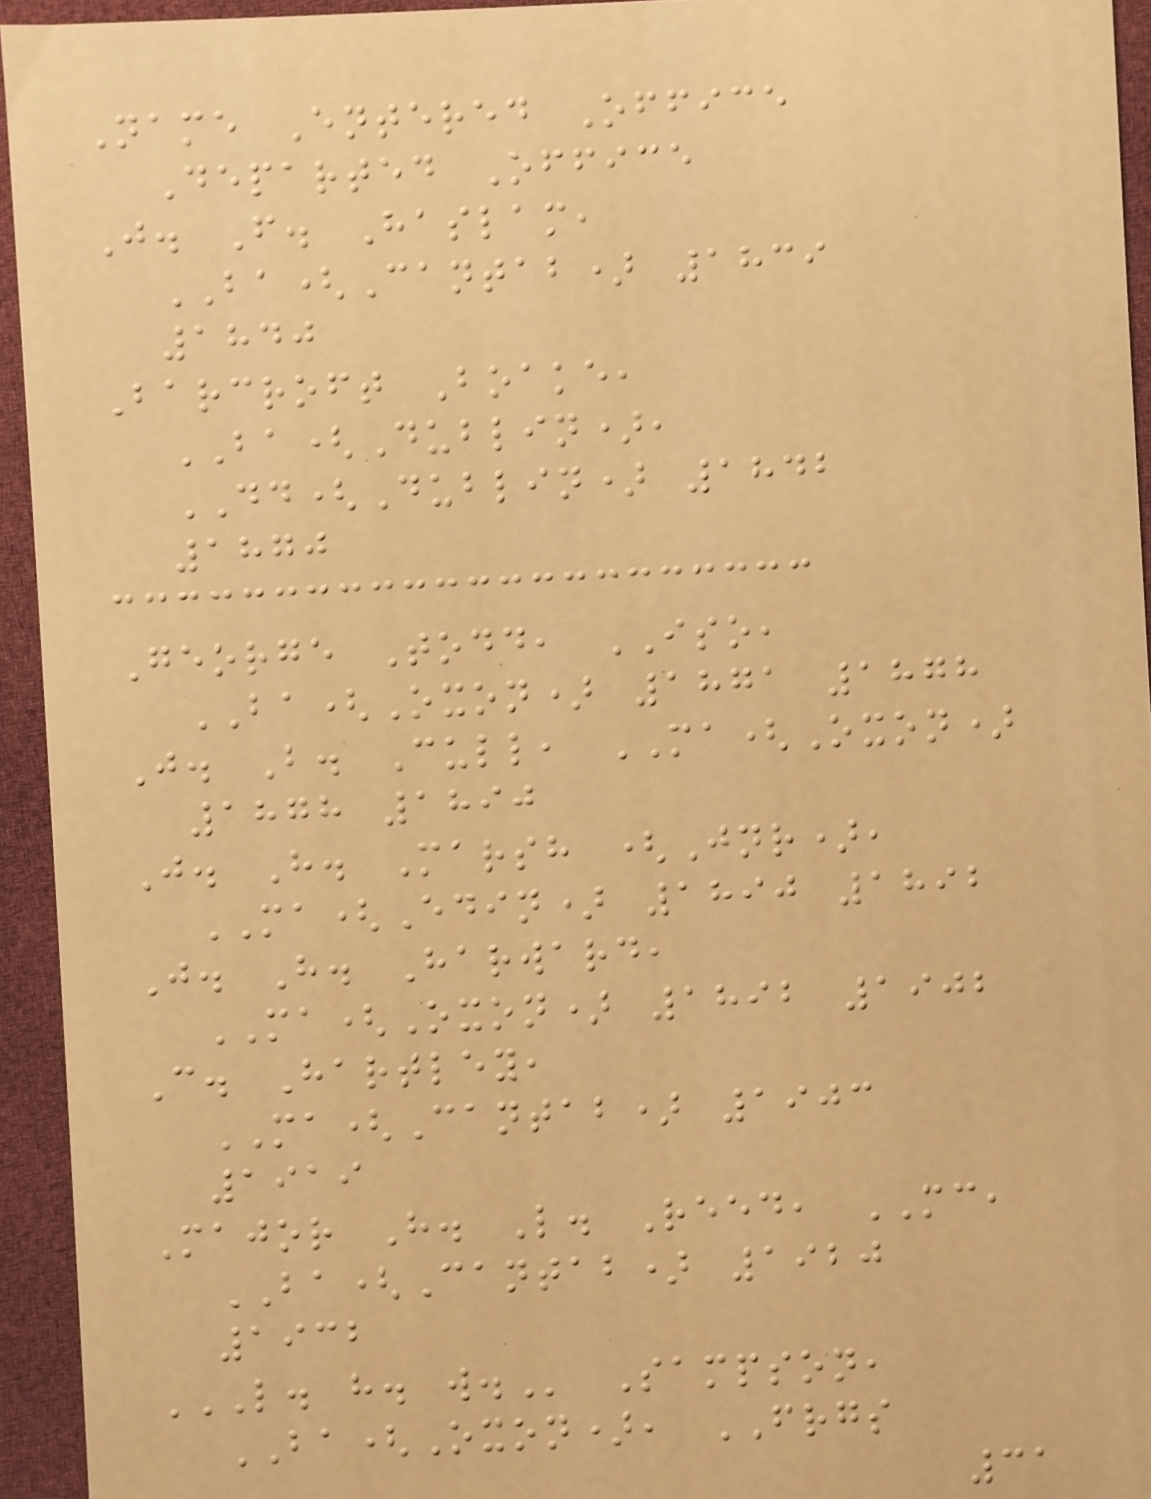Name Entered Office
Departed Office
J. F. Haslam,
BA(Cantab) 1839
1840
Barcroft Boake,
BA(Dublin),
DD(Dublin) 1842
1870
George Todd, ISO,
BA(Oxon) 1871 1878
J. B. Cull, MA(Oxon)
1878 1890
J. H. Marsh (Jnr),
MA(Edin) 1890 1892
J. H. Harward,
MA(Oxon) 1892 1902
C. Hartley,
MA(Cantab) 1903
1919
Major H. L. Reed, MC,
BA(Cantab) 1920
1932
L. H. W. Sampson,
BA(Oxon), FRGS
31
